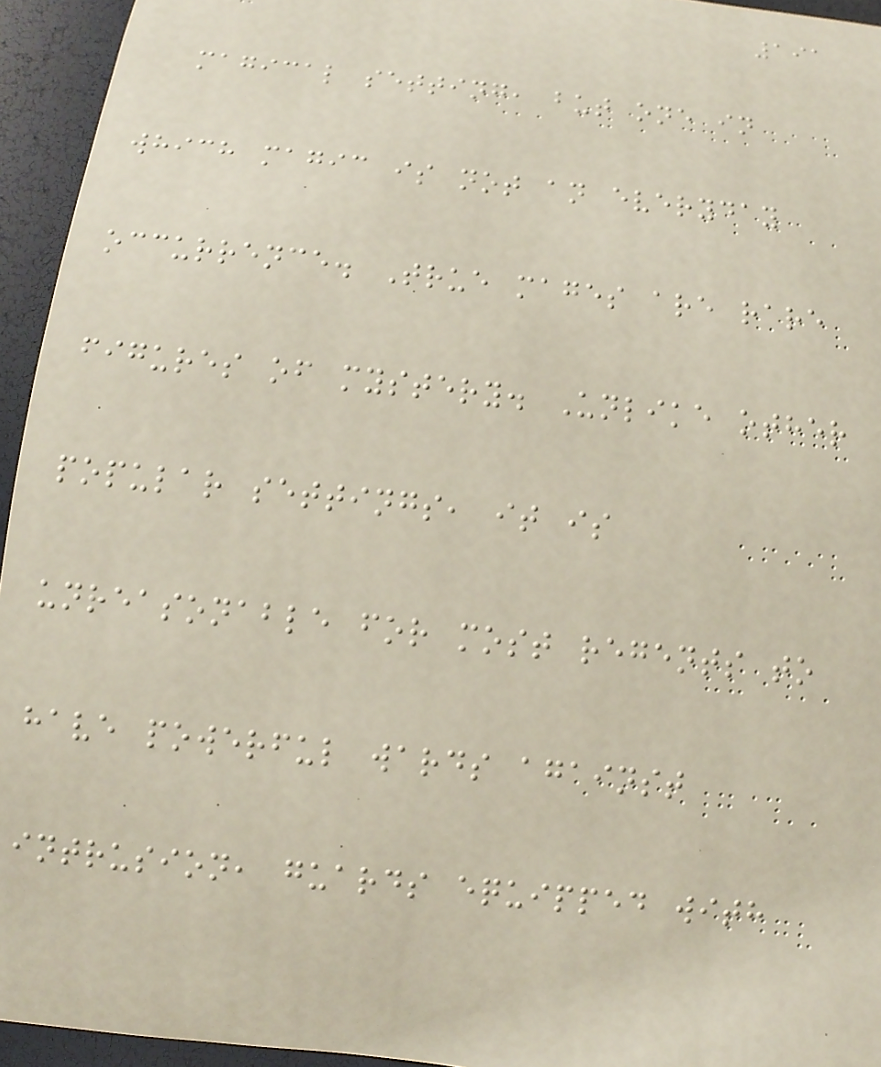191
magical setting, but one in
which magic is not an everyday
occurrence. True mages are rare
figures of mystery. Unlike other
popular settings, it is
unreasonable for most regents to
have powerful wards against
intrusion, guards equipped with
